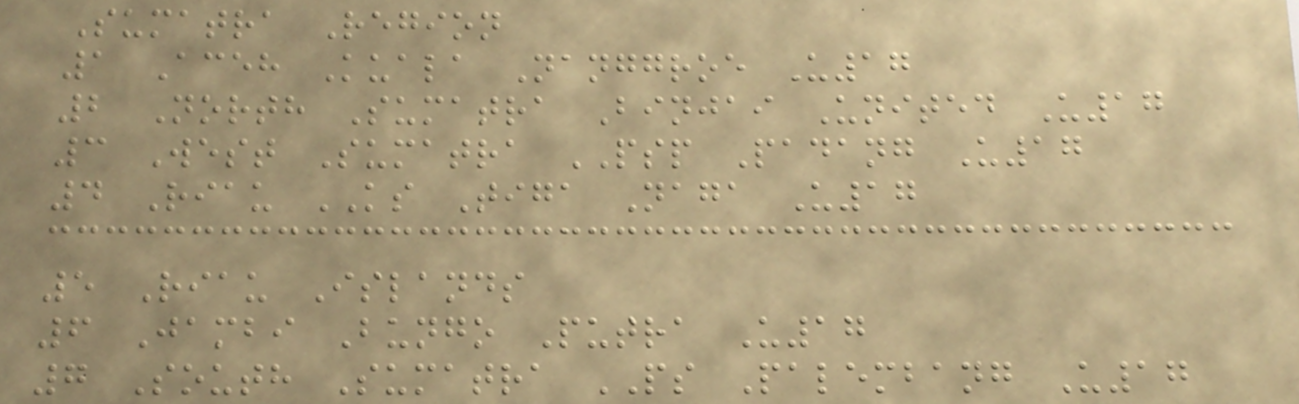Sumatra Region
1 Aceh Kuala Nanggroe U17
2 North Sumatra Binjai United U17
3 West Sumatra PSP Padang U17
4 Riau KS Tiga Naga U17
5 Riau Islands
6 Jambi Bungo Putra U17
7 South Sumatra PS Palembang U17
